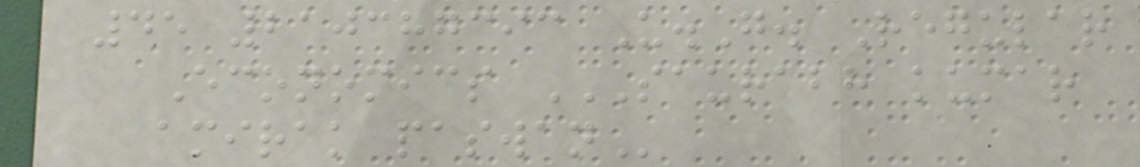45 210387393 U.G. Regular
Economics SAURABH KUMAR
AMIRAK PASWAN
